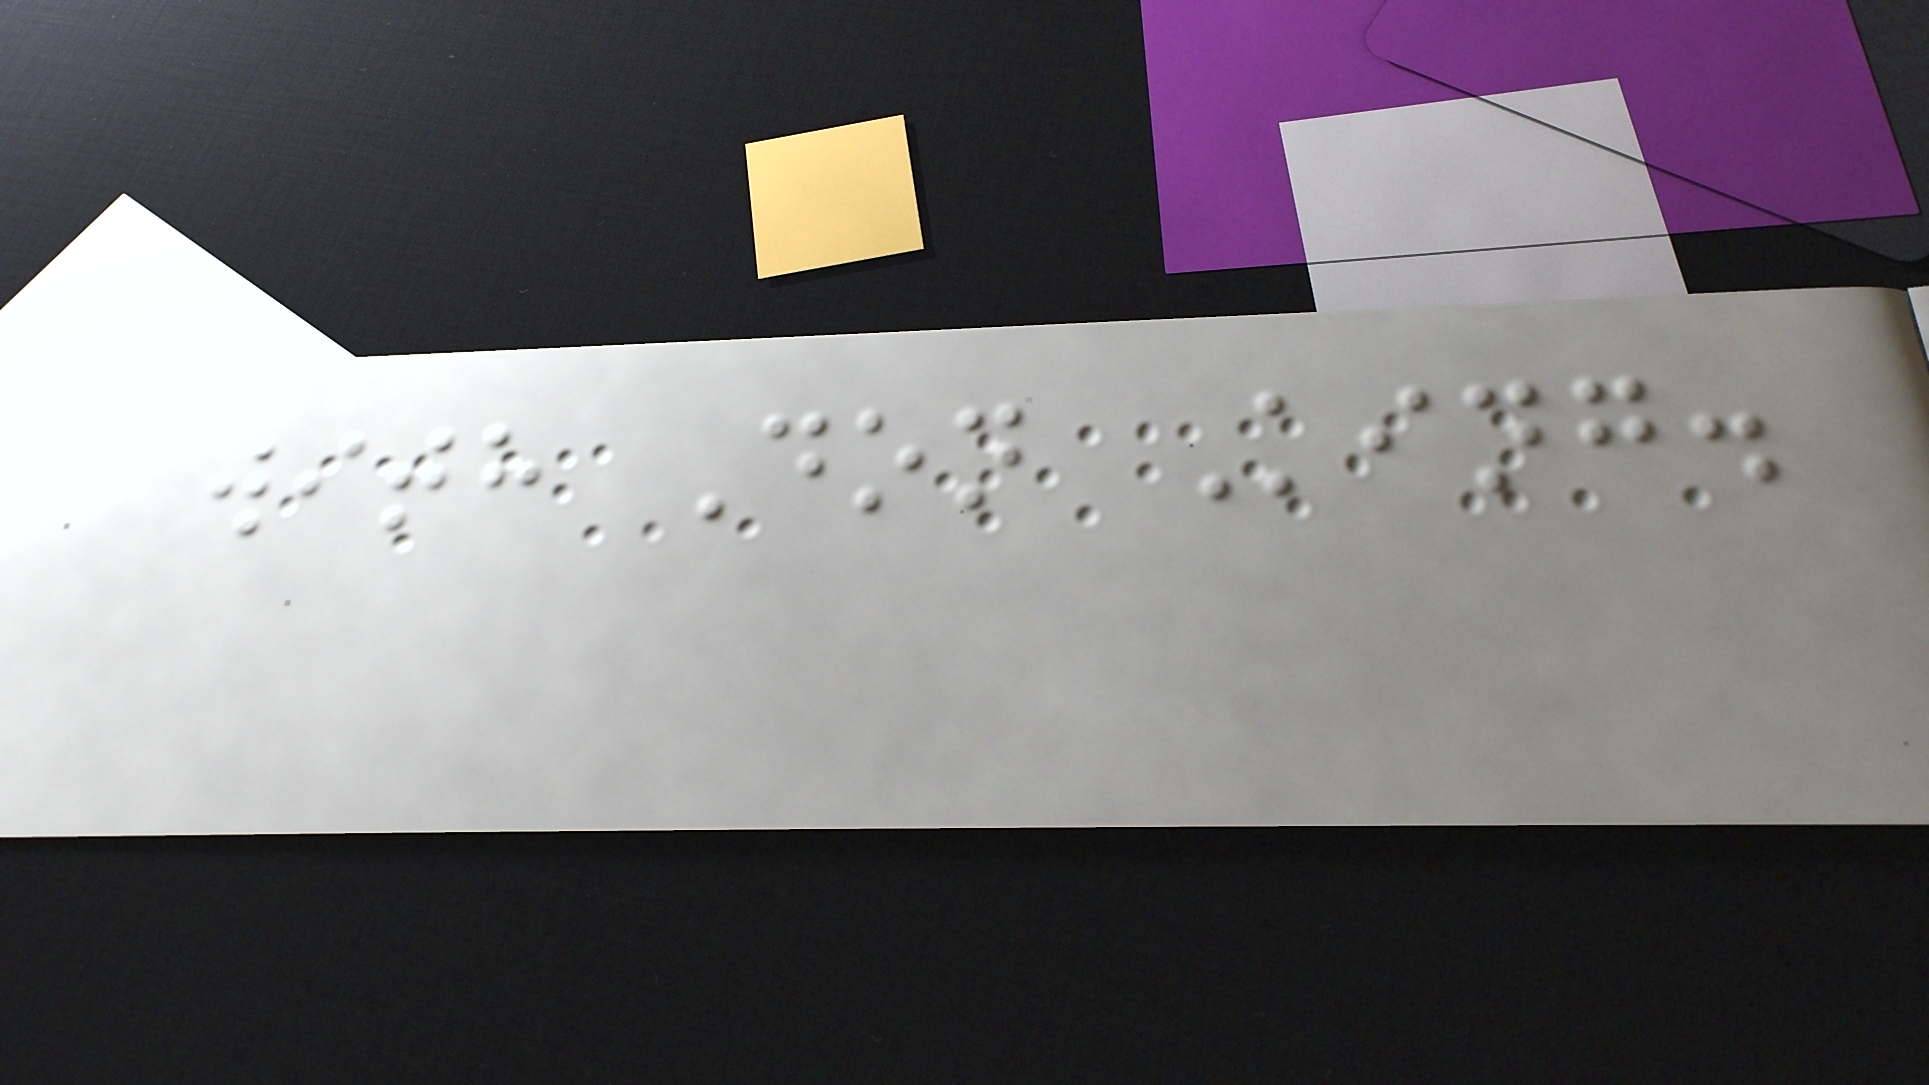with Don King.
